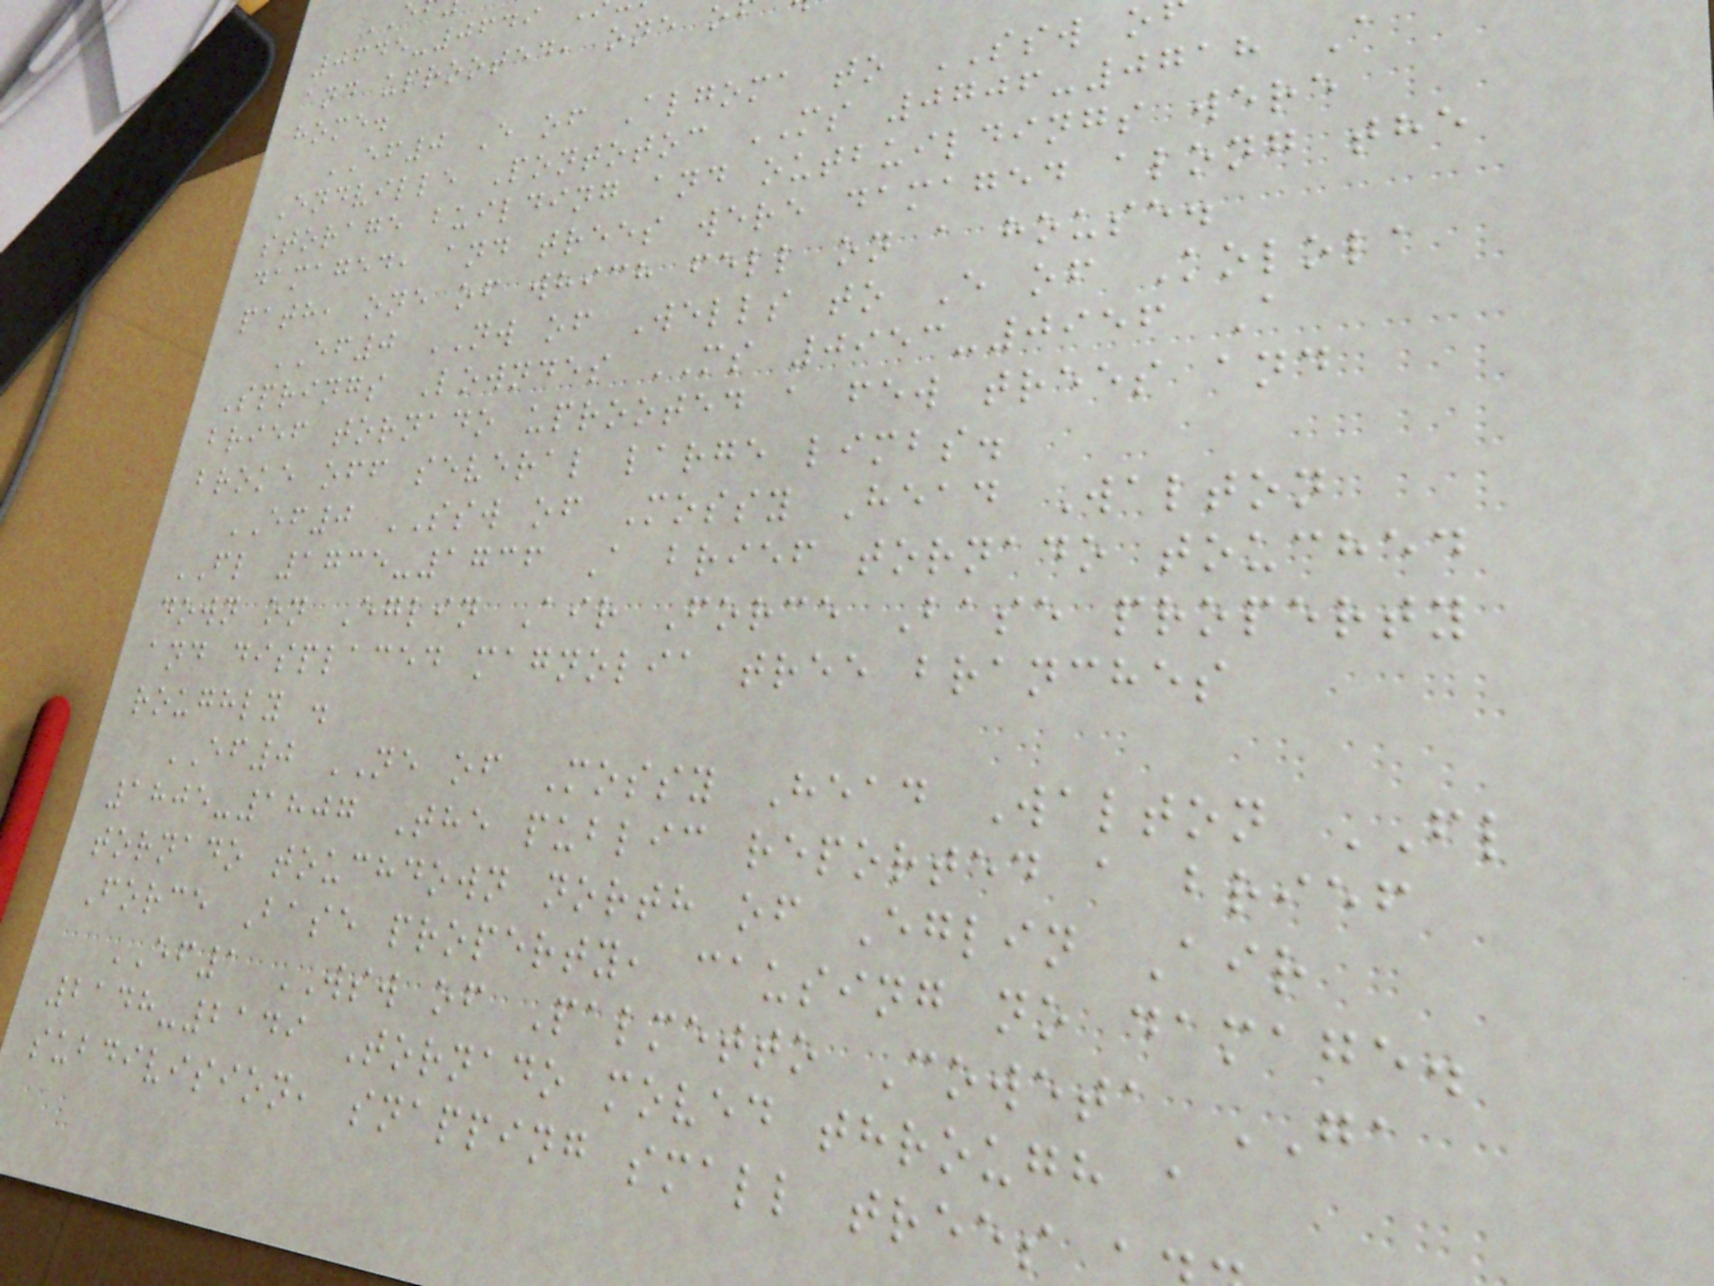0645-0649
and uprooted, one o
home.
EF0 E of Algoma to SSW o
Endville Pontotoc MS 0706-0718 A
storage building and outbuildings were
damaged, and trees were damaged along the
path, one of which fell on a house.
EF0 NW of Wells to E of Kolola
Springs Lowndes MS 0953-0956 A
brief tornado uprooted a few trees and
broke off several large limbs.
EF0 SSW of Mossy Head Walton
FL 1735-1736 A brief tornado touched
down on Eglin Air Force Base property
and displaced magnolia tree branches
roughly .
EF0 NE of Mossy Head Walton FL
1805-1807 The public reported a brief
tornado touchdown north of Eglin Air
Force Base property, causing no damage.
EF1 WSW of Palmetto Coweta GA
2148-2149 Tornado moved through a
subdivision, snapping small trees
